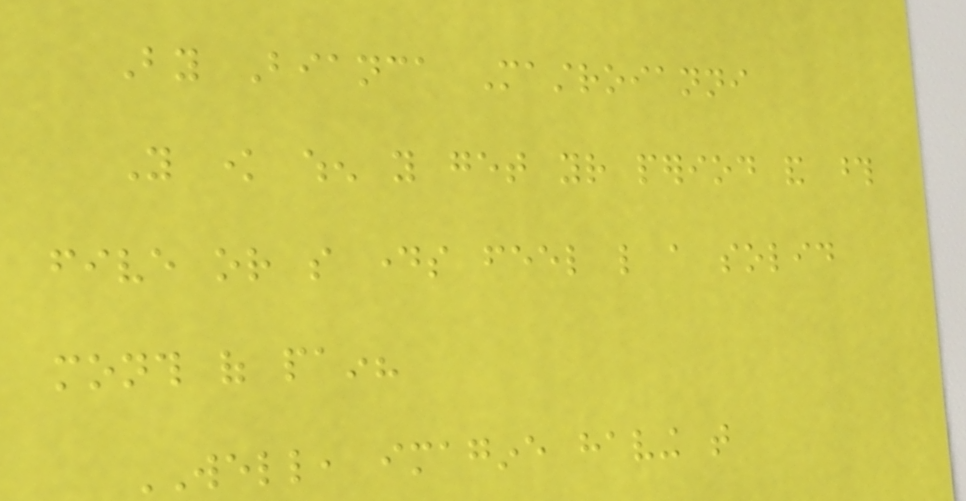By Bianca Mastroianni
You know when you get your period and those
five or so days feel like a solid
month of pain?
WELL, imagine having that
